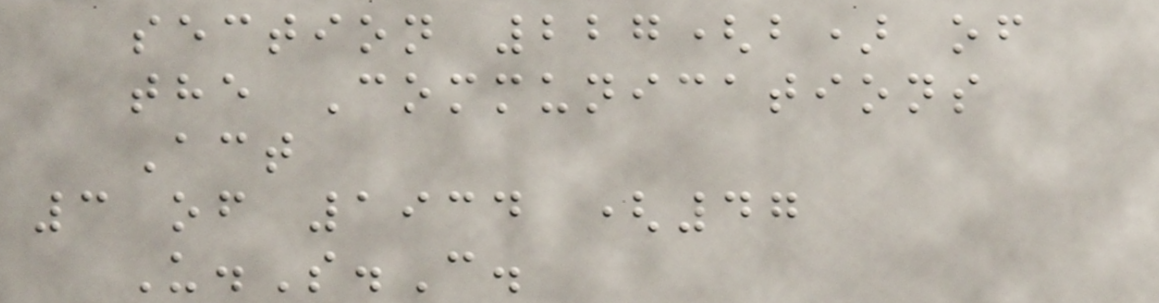section 227(b) of
the Communications
Act
3 of 1934 (47
U.S.C.
